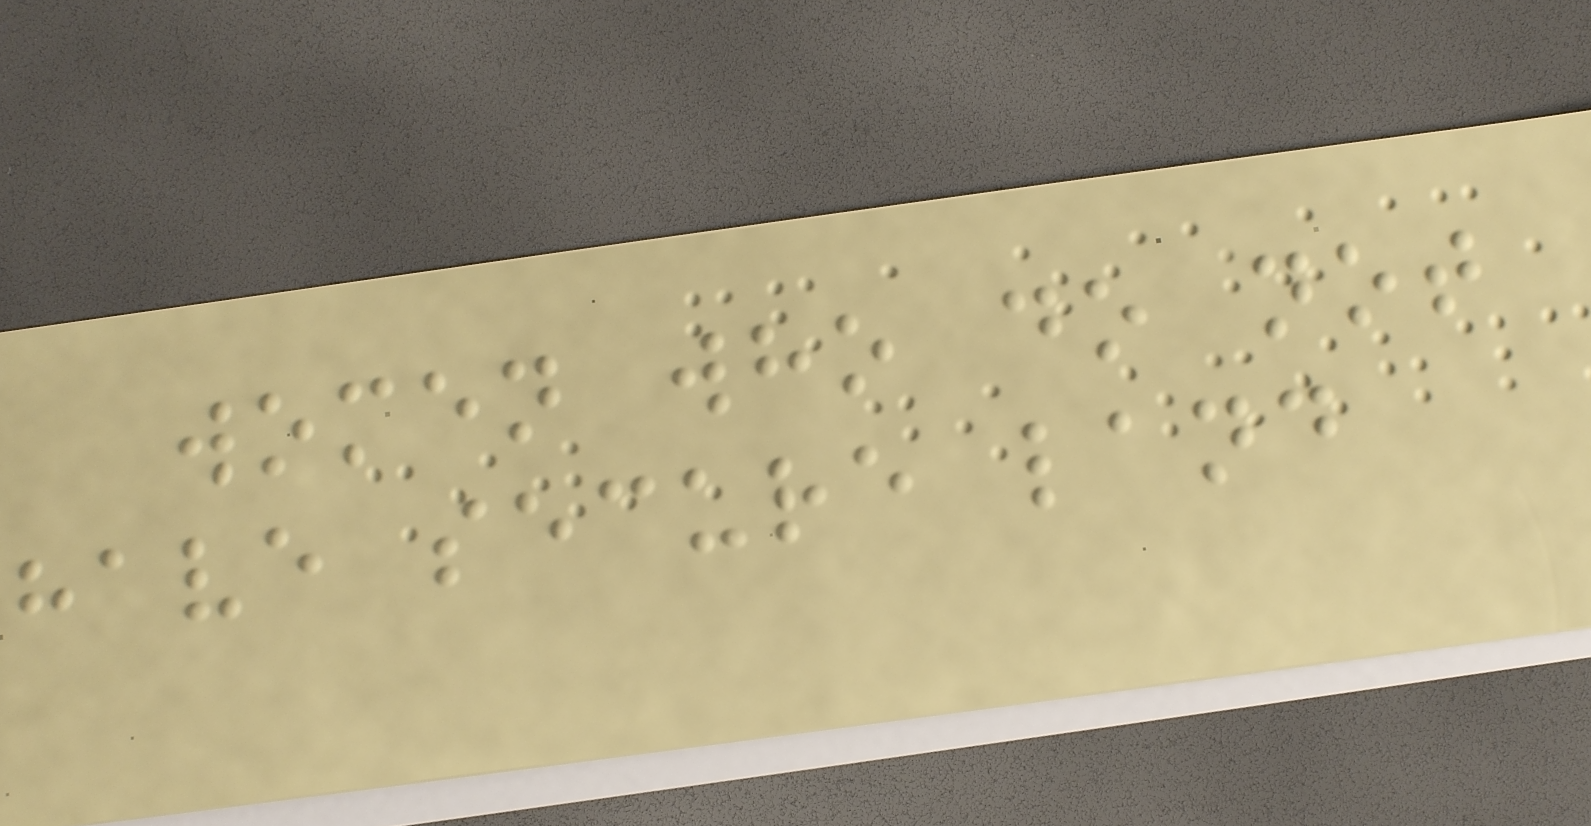women who do not
have secure land
